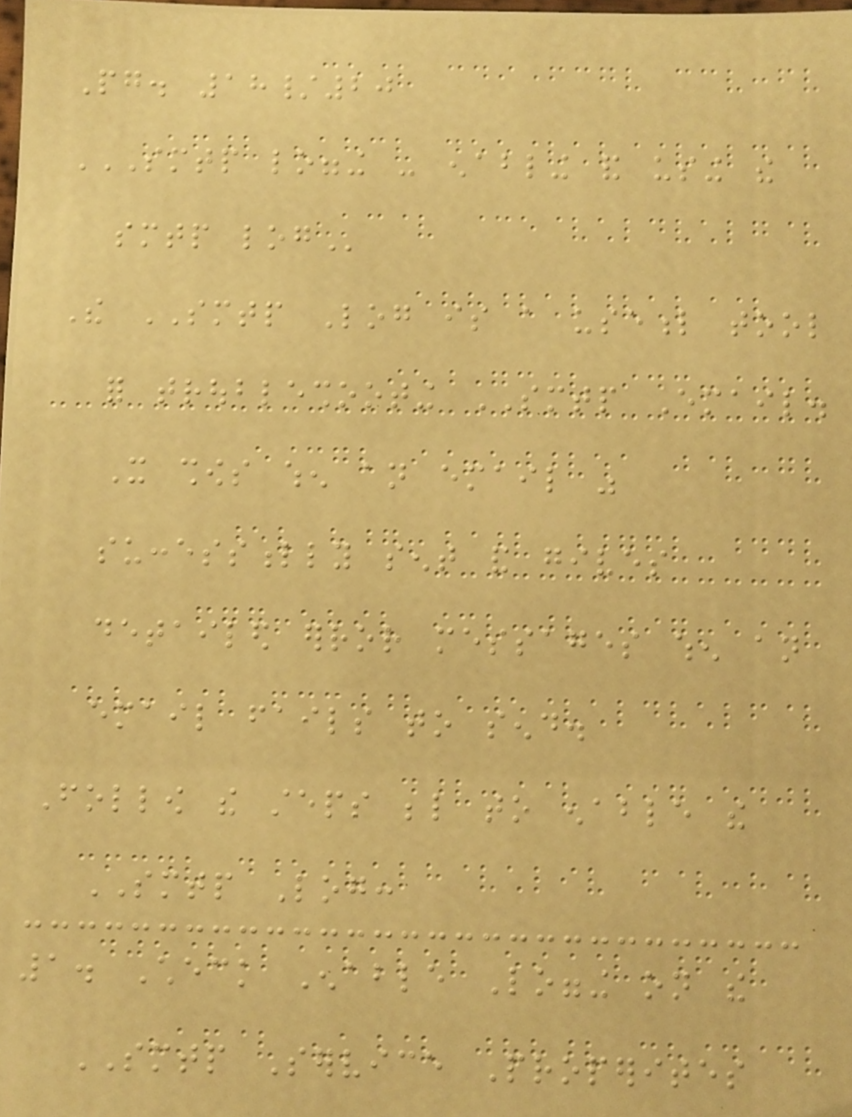Pg. 18/20
SMTP LOGGING - ENABLING AND USING THE
SMTP LOG
The SMTP Log is a useful tool
for troubleshooting SMTP Email.
It shows when an email was
successfully sent and gives
detailed error messages when an
email fails to send.
Follow the steps below to enable the
SMTP Log:
1. Check Enable Logging on the
SMTP Service Properites
